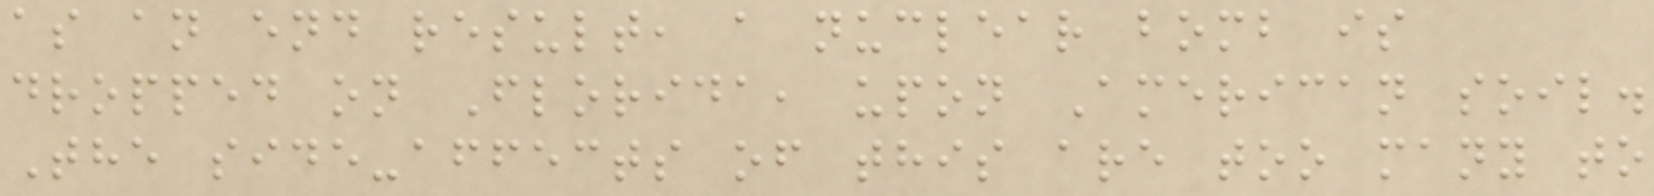as an end result, a nuclear bomb is
dropped on Florida, upon American soil.
The side-affects of this are too many to
